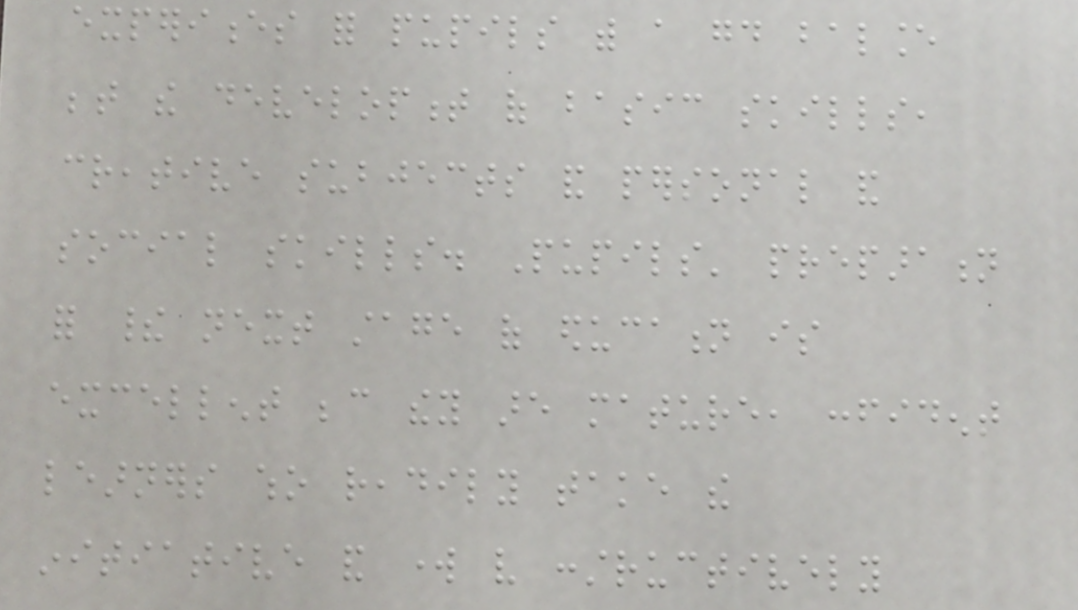experiences for pupils with a good balance
between the development of basic skills,
creative subjects and personal and
social skills. Pupils' preparation
for their next stage of education is
excellent because they are mature, confident
learners who readily take the
initiative and work very constructively
